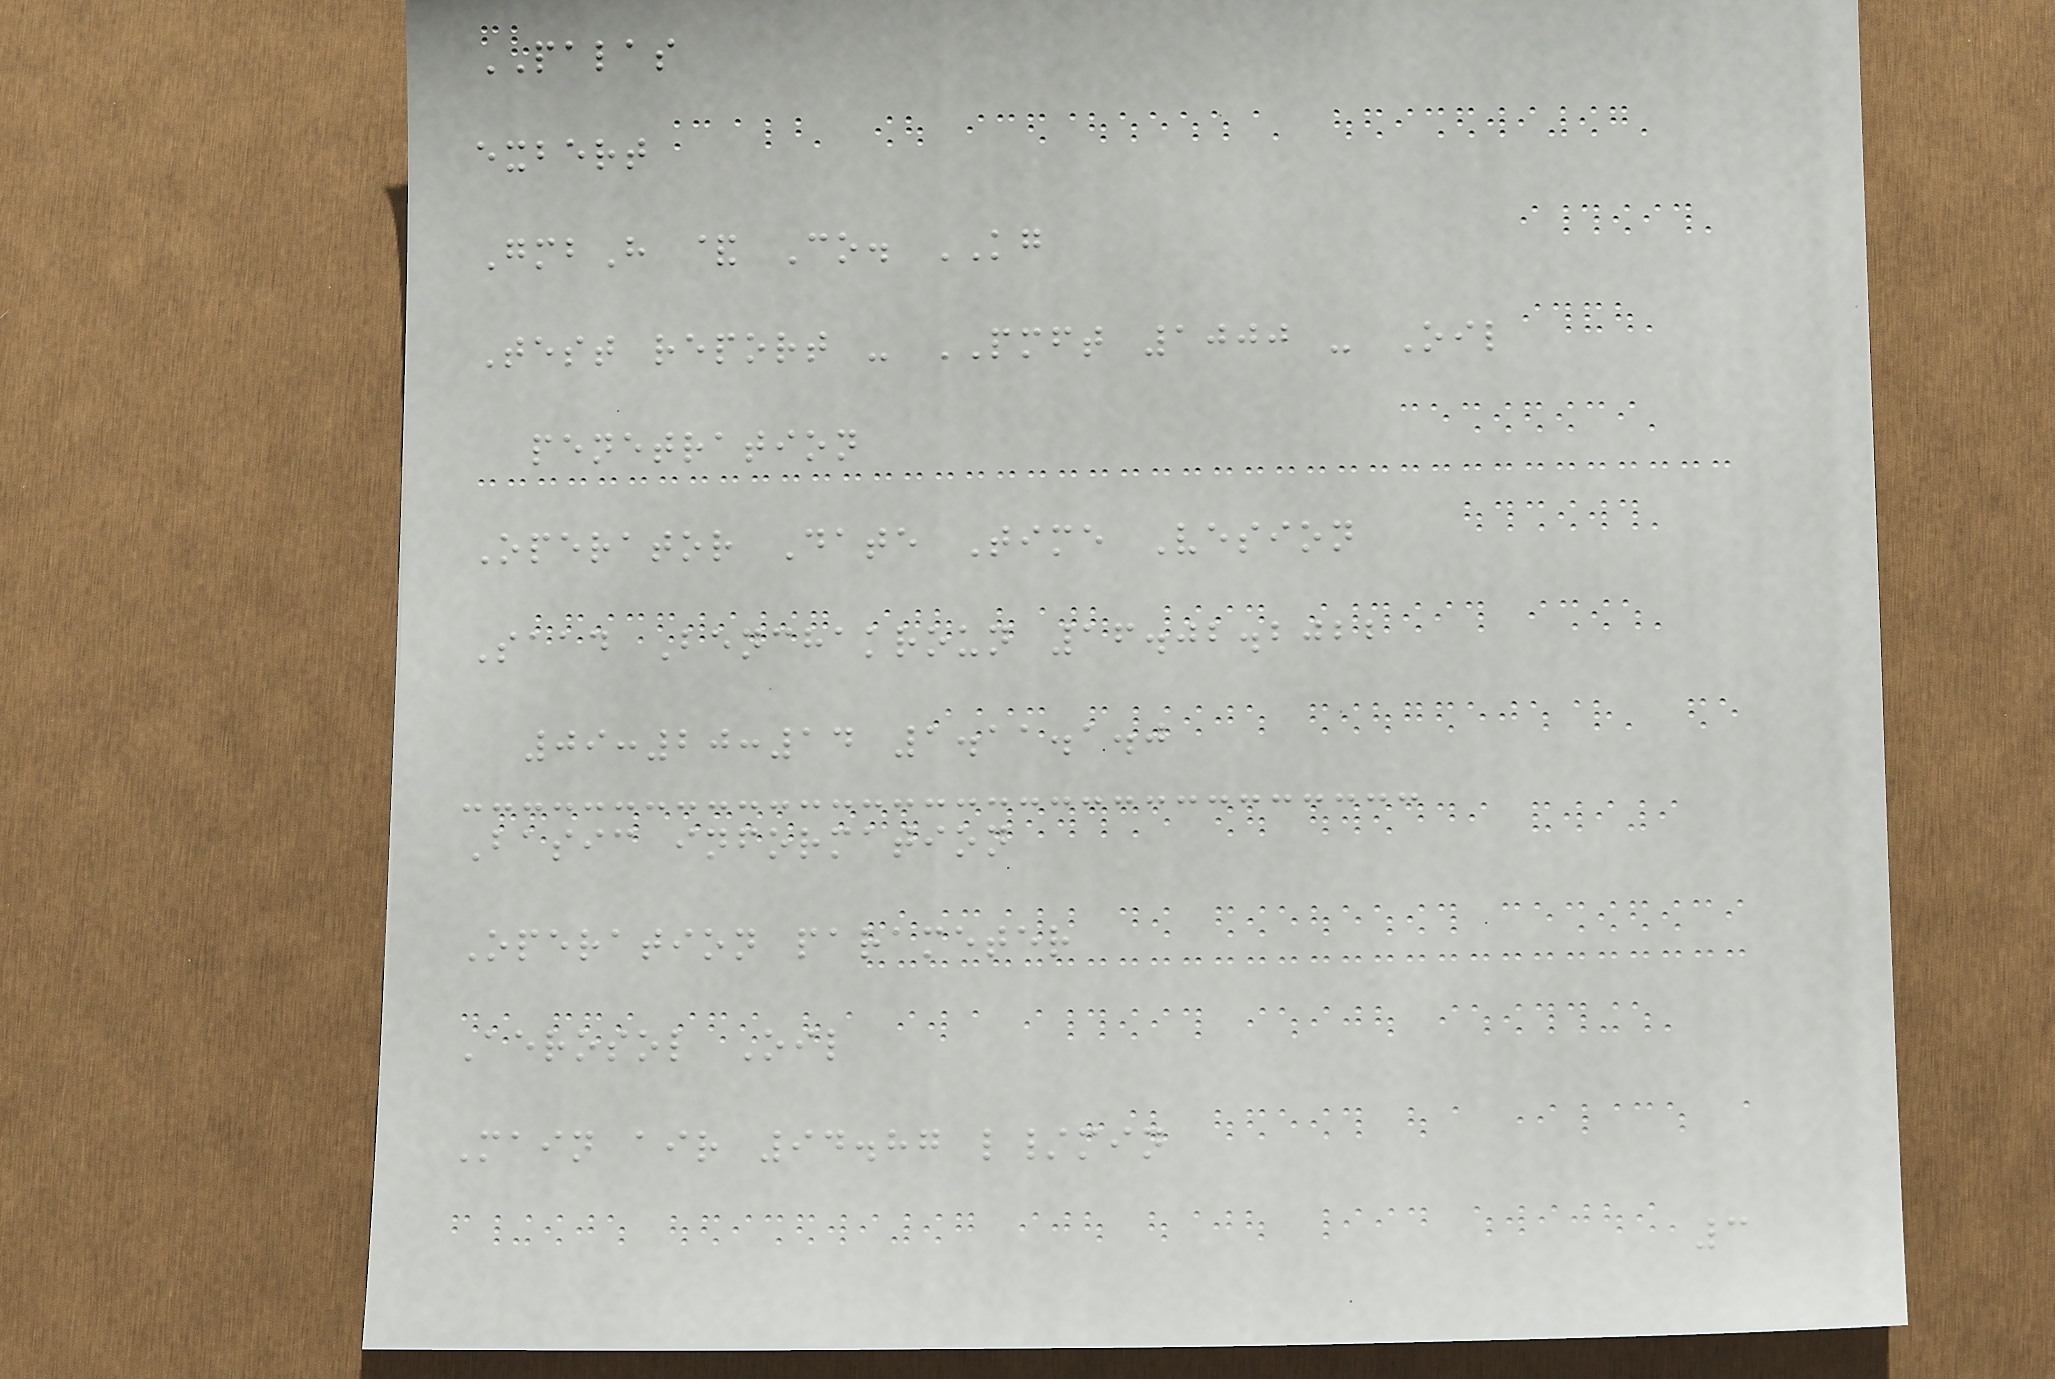PALAS
exbert
GmbH & Co. KG
Test report - PMFT 1000 - Oil
penetration
Operator Date Time Vesion
Saad Benchakroun 16.02.2022
09:20:14 1.11.1.0
Basic information
Operation parameter
Aerosol Oil
Main air 94.87 l/min
3
